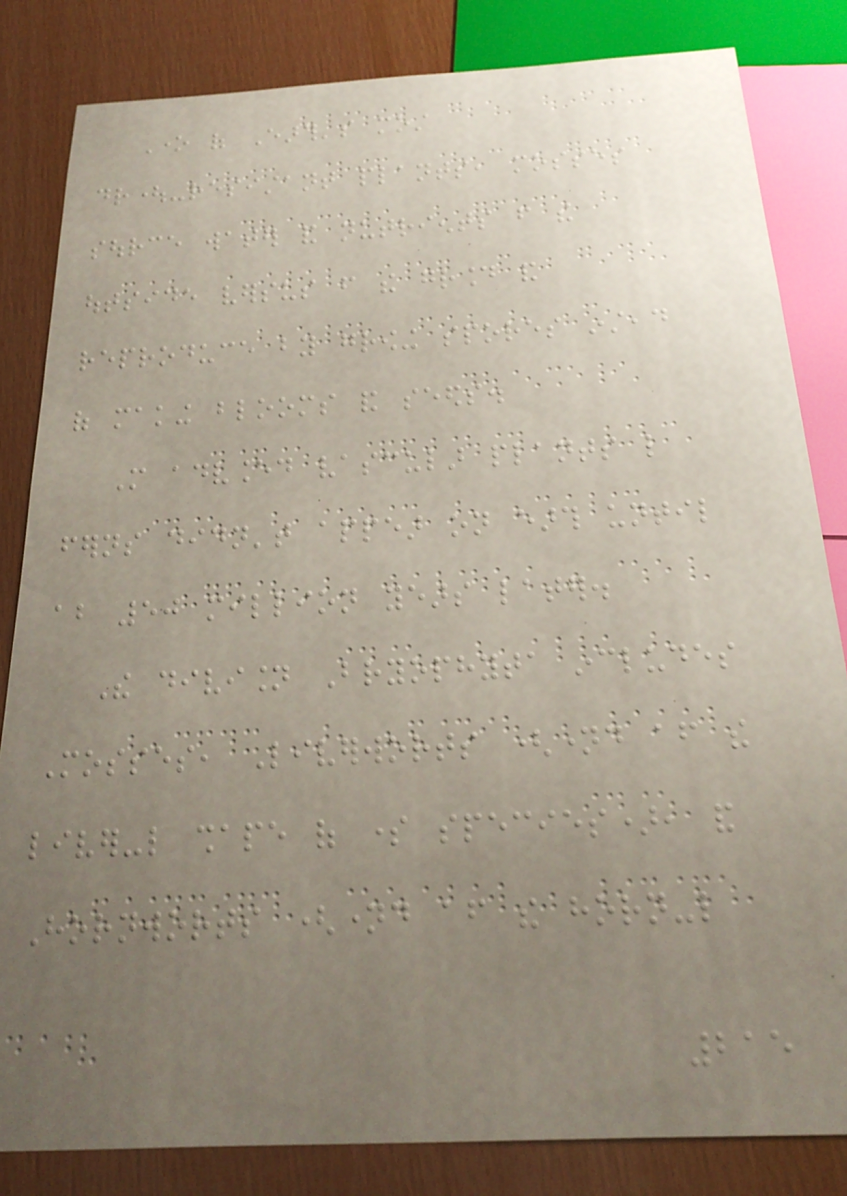One of Earth's most
drought-resistant plants, mosses
source water and nutrients from the
outside versus from the ground and
reproduce by growing spores instead
of making blooms and seeds.
More advanced vascular plants like
ferns didn't appear on earth until
about 50 million years later.
The division Bryophyta includes
Mosses, Liverworts (named after the
liver-like shape of some species), and
Hornworts (named after the horn-like
215
